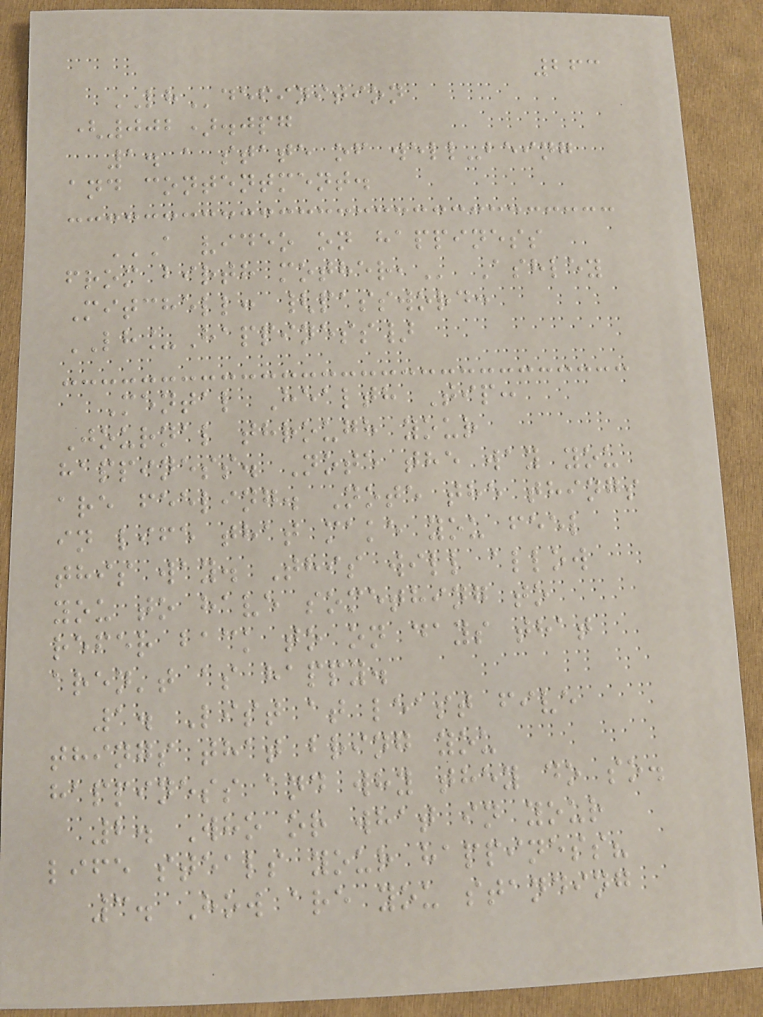263
LHdefinition
(002).jpg
1. a state of well-being
and contentment.
A VIDEO ON HAPPINESS
FROM BIRTH MOTHER, Ashley
Mitchell: {password:
LH_Happiness}
Mental Health Tip:
Journal through your
happiness. Note the way you
are feeling. Note the things
in life that make you feel
this way. This will allow
you to have something to
refer back to on days that
aren't as happy.
1. List at least five
things that bring you
happiness and why they do so.
2. Who or what in your
life steals your happiness?
3. How are you standing
